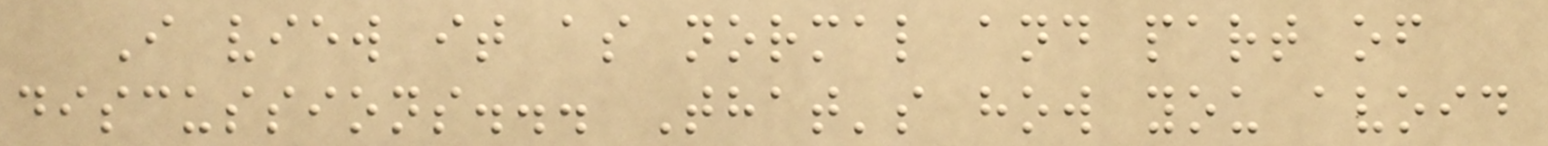I view it as normal and part of
discussions... That's how you avoid
